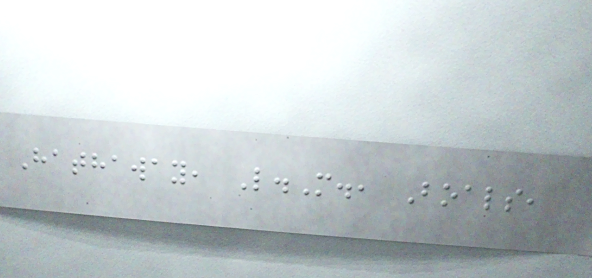Hathaway, L.M., Boals,
